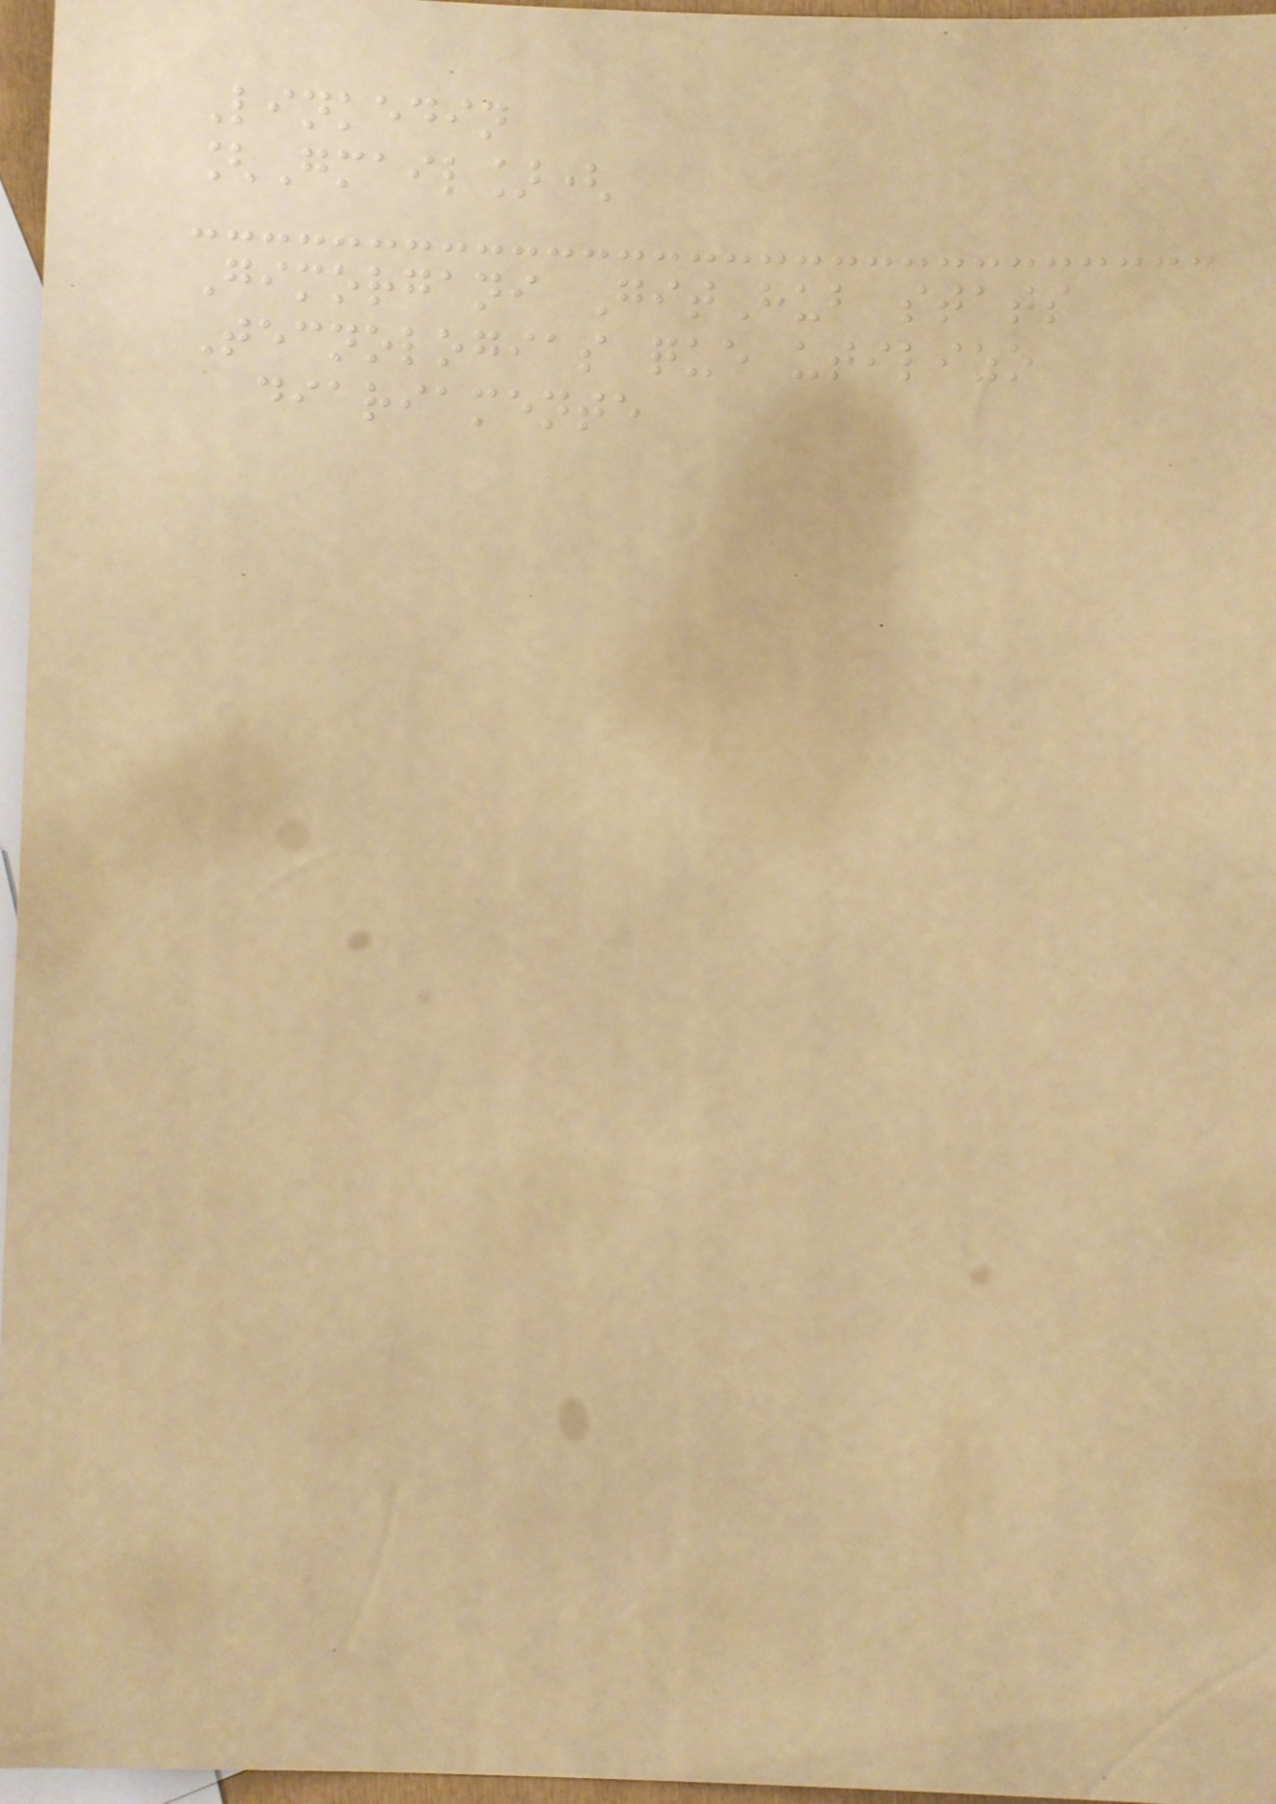Linkedin
[Gmail](
Gimorgani GitHub stats
Tecnologias que utilizo
diariamente
